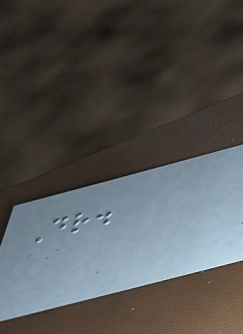Dr.
